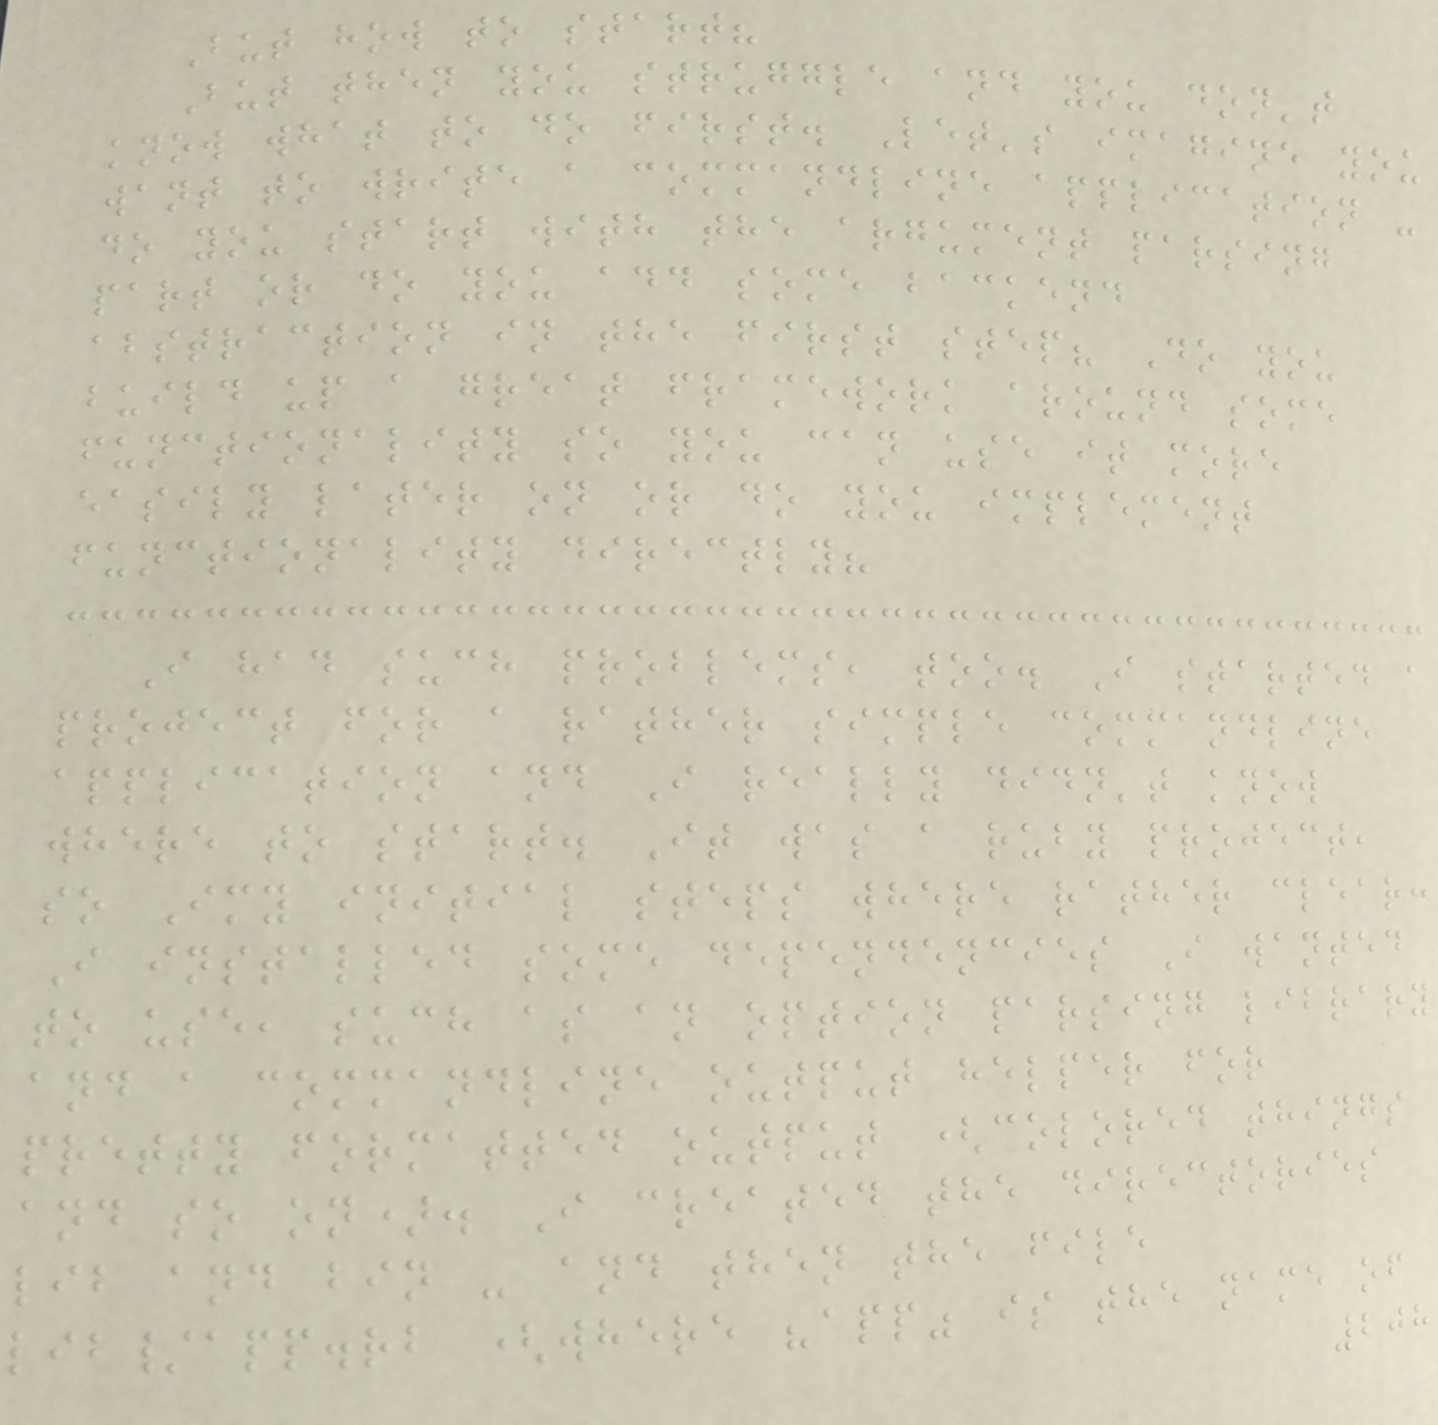But how to start?
But then you struggle and you don't
know what to do first. Let's imagine you
want to write a commandline application -
do you start with the argument parsing
part or do you add some backend
abstraction in the first step? Do you
build up a great framework around some
functionality so you can use it more
easily later on or do you implement
functionality directly?
I had such problems, too. I started a
project for a rather simple commandline
application and I really didn't know
where to start. It was a ruby project,
so Imy initial steps where rather clear:
I installed some dependencies I wanted
to use, such as an option parsing library
and a commandline output helper for
pretty formatted output (colored things
and so on). I created the directories
lib and bin - and then the file
lib/app.rb (where "app" is the name of
208
